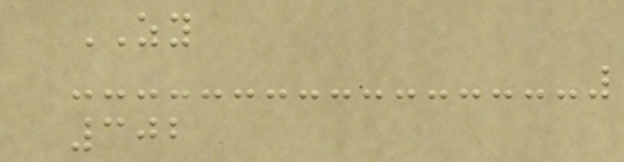ZY
302
